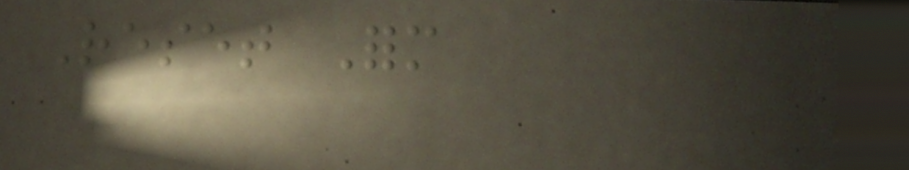Reset Form
